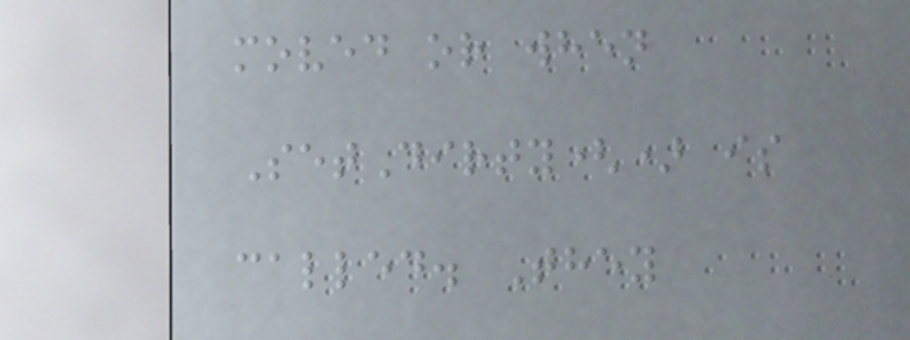moved or when
SetDirty() is
called. They
